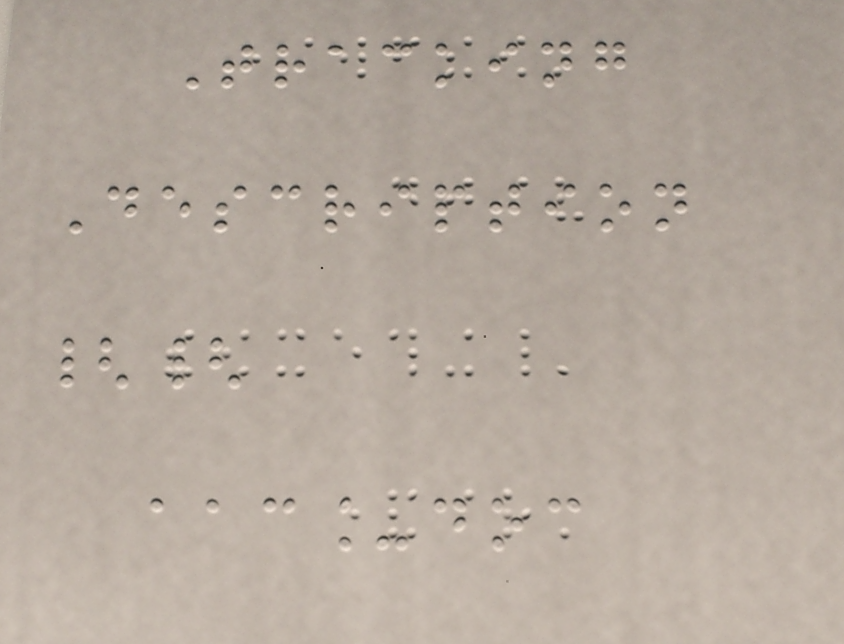Tracking
Description
{{
aac_doc
